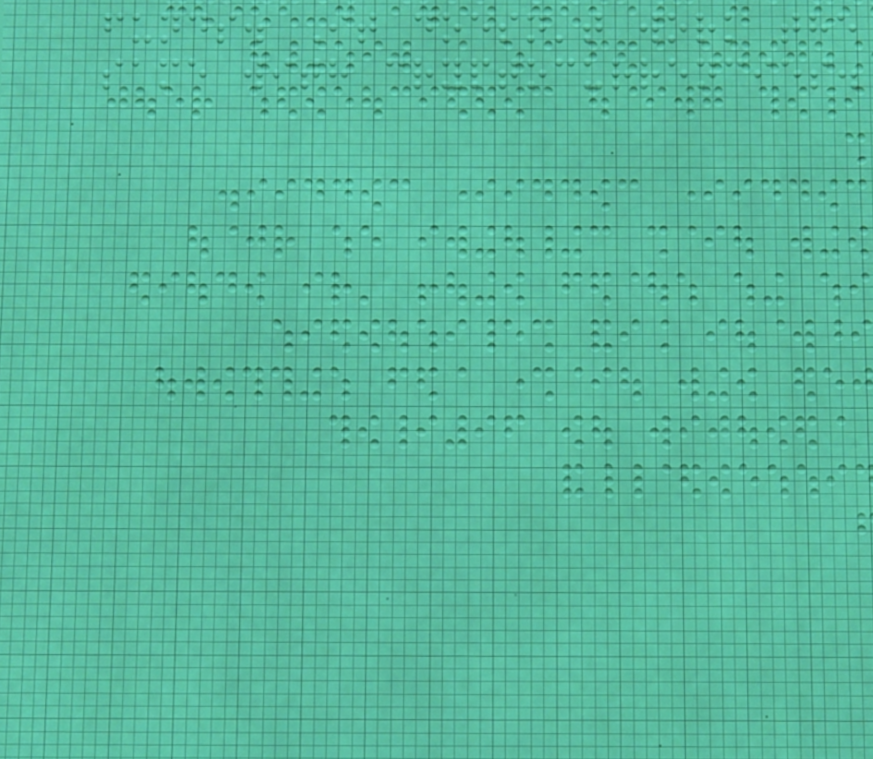funds. It doesn't work the
same with cryptocurrencies.
